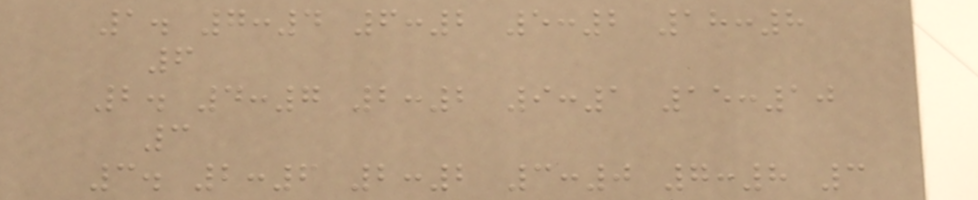1. 7:4 6:2 5:2 18:8
6
2. 4:7 2:2 9:1 15:10
3
3. 2:6 2:2 3:0 7:8 3
